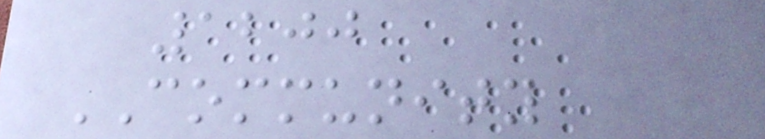1200
COMMUNITY
